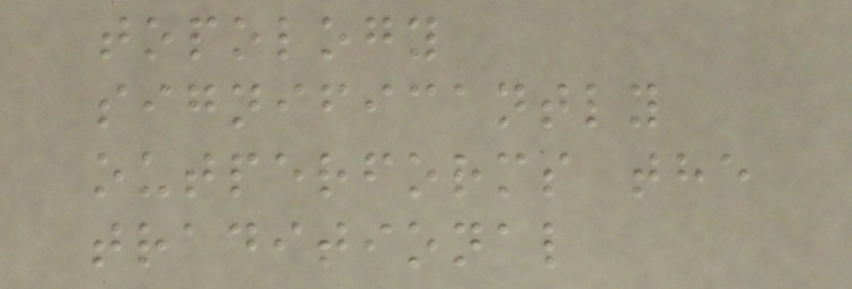topology
significantly
outperforms the
traditional
